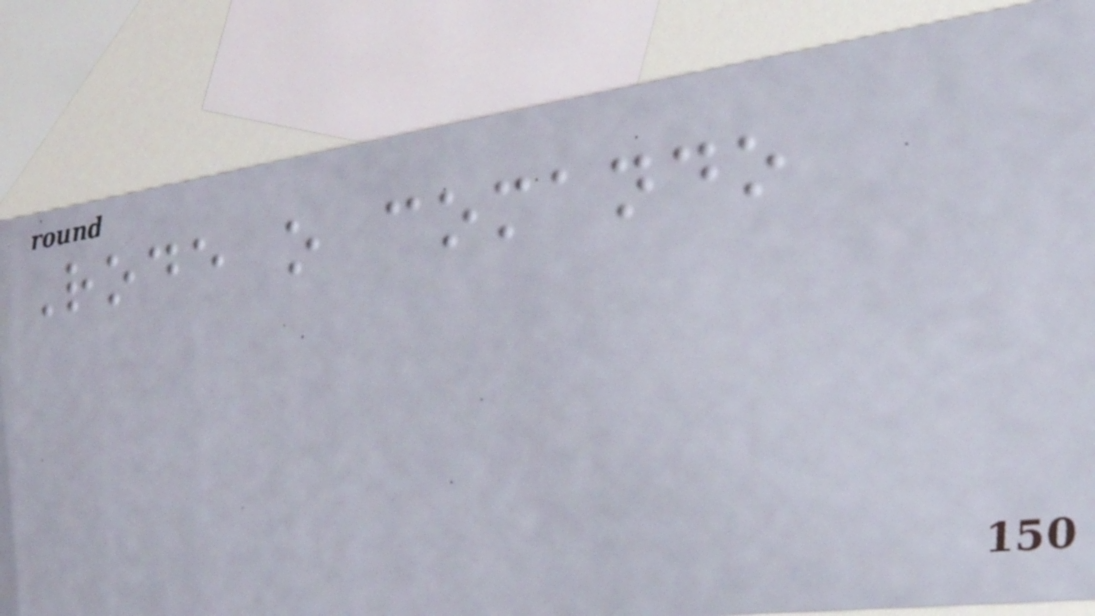Rode o comando
